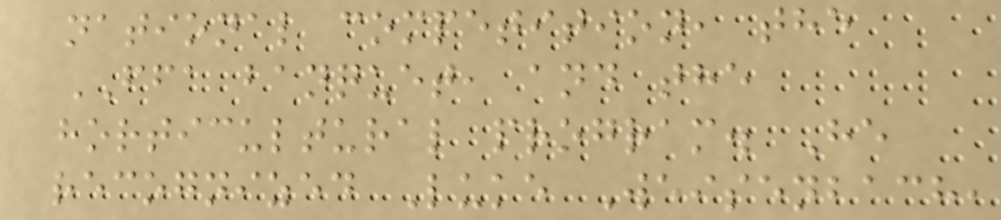national competition, the
FFA banquet, and the
horticultural program. He
recognized Luke Weisenbach,
